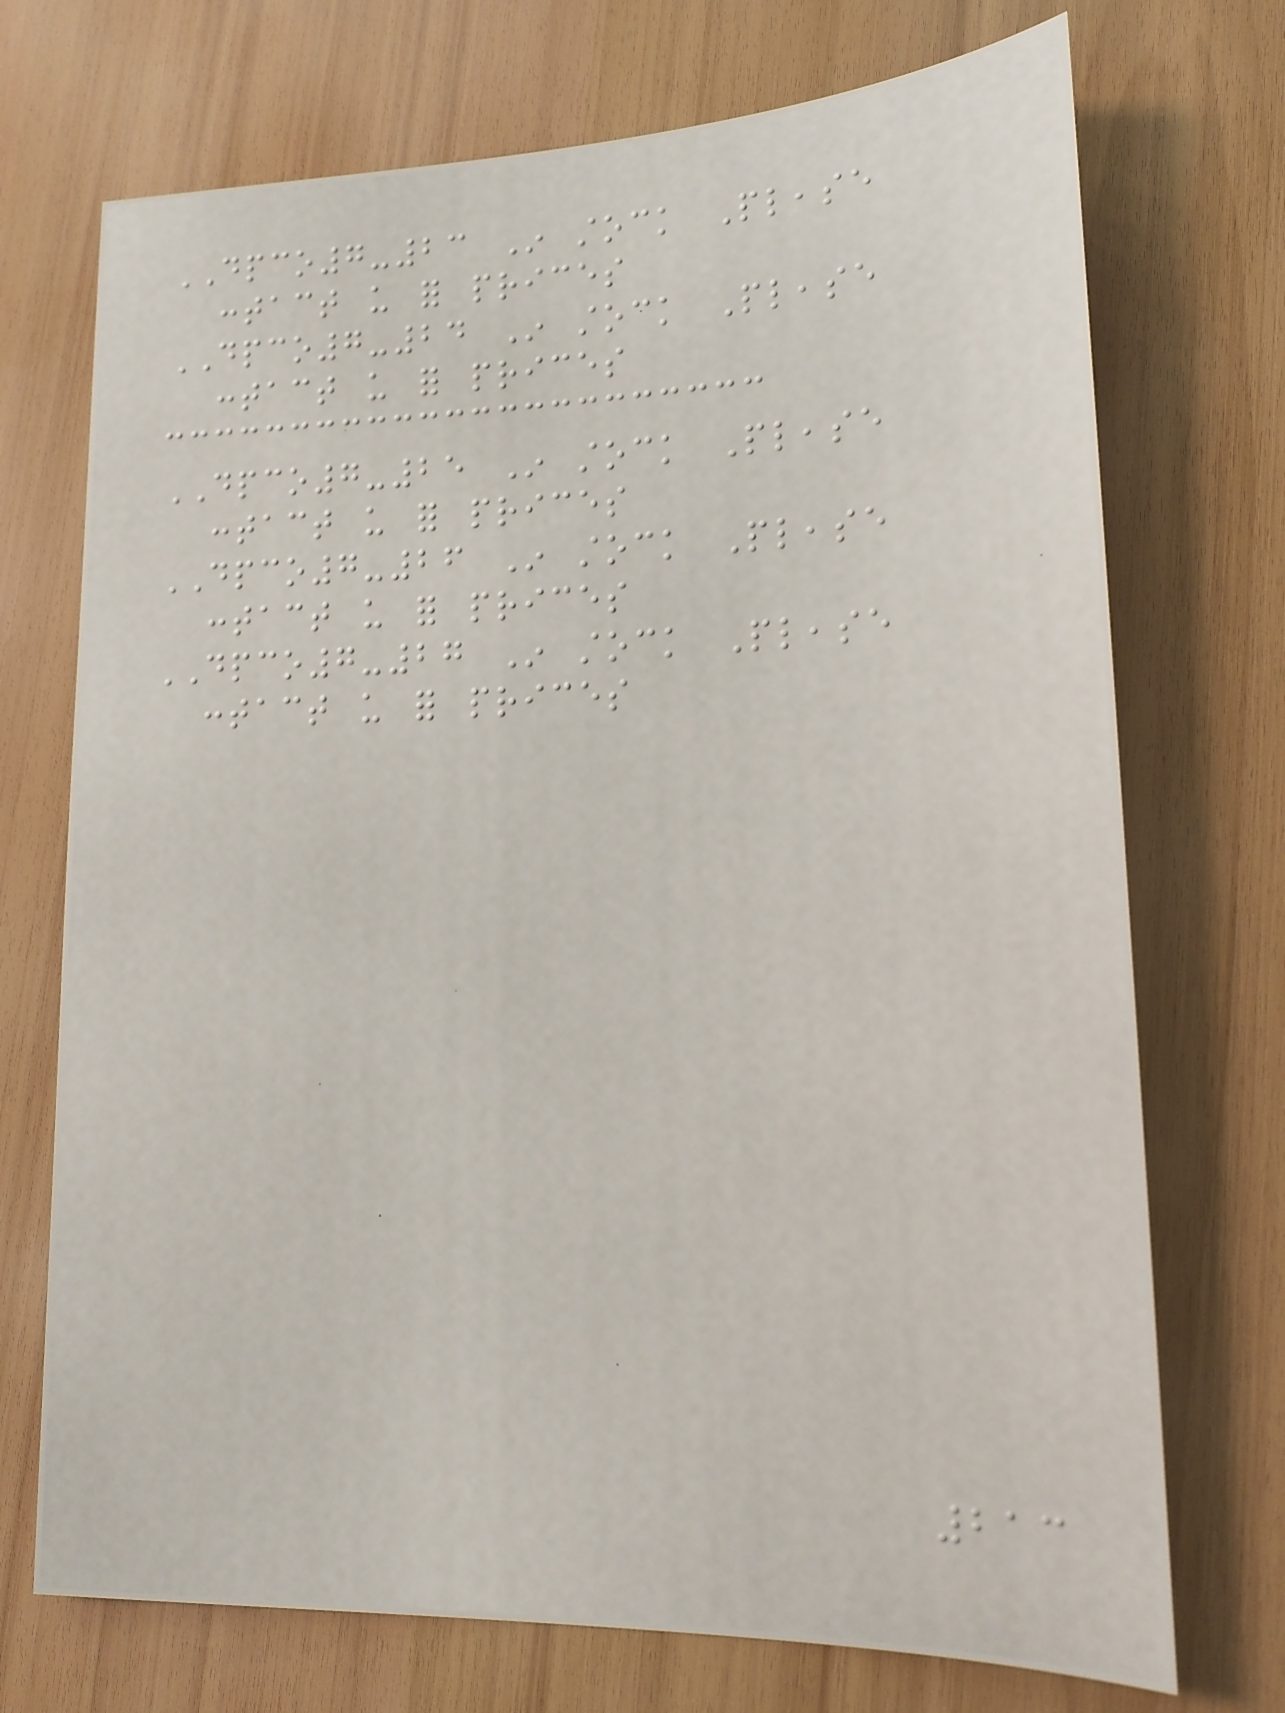DPCO7-23 In stock Please
contact us for prices
DPCO7-24 In stock Please
contact us for prices
DPCO7-25 In stock Please
contact us for prices
DPCO7-26 In stock Please
contact us for prices
DPCO7-27 In stock Please
contact us for prices
213
